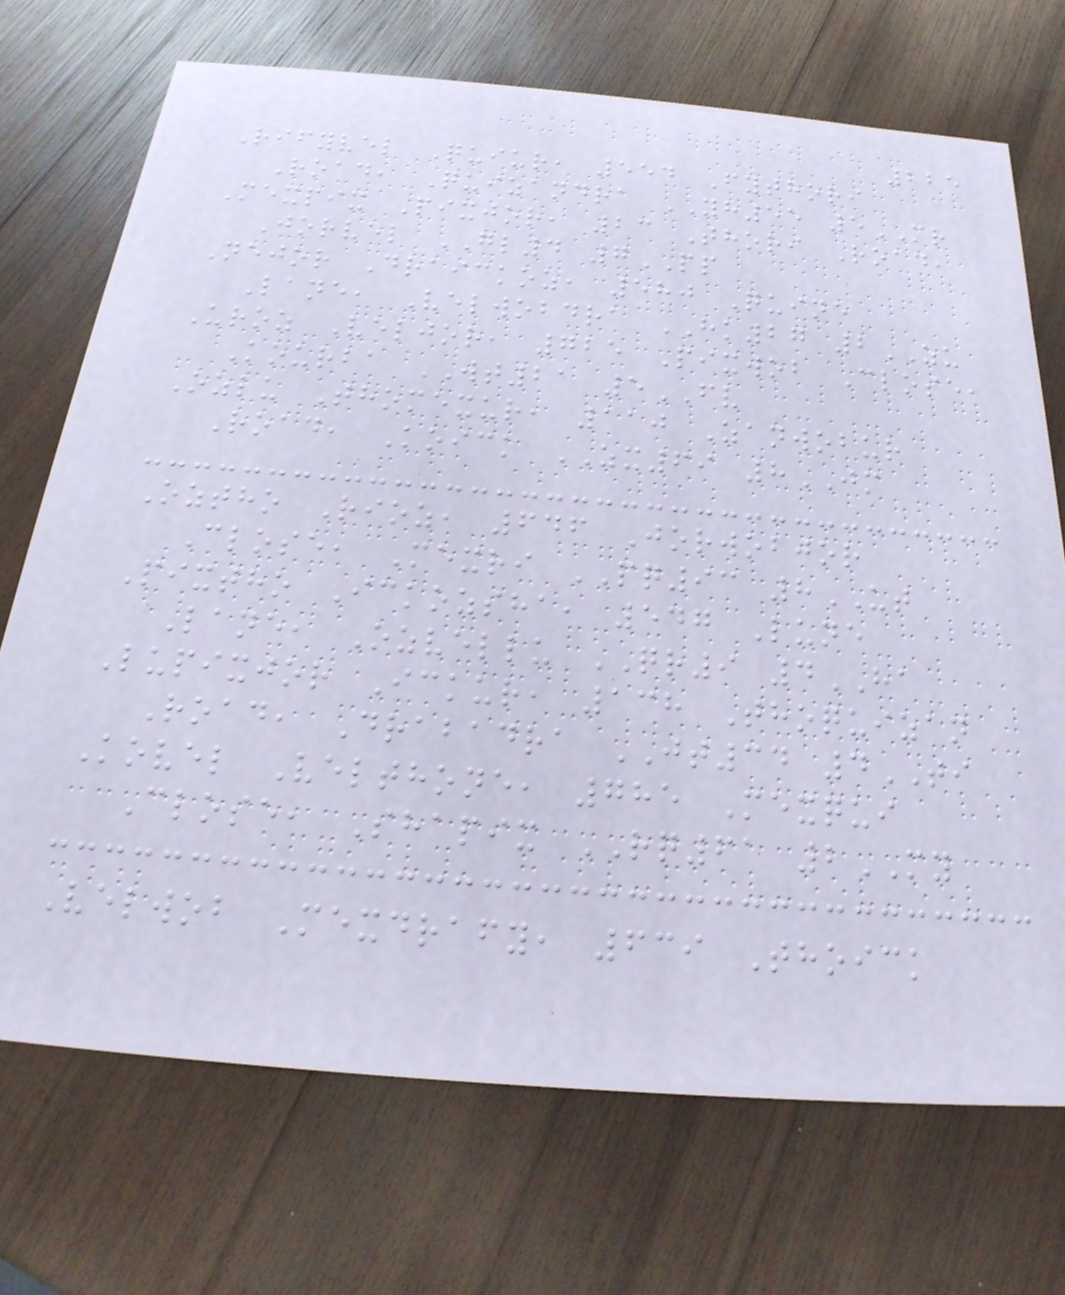225
Rifyvel Quiur, 554 Fythori
Road, Quizandra YH55 5MR
Mexpix Pixjor, 23 Thori Road,
Jorvel GL4 7PP
Nejor Draickoz, 580 Quine
Lane, Velwobdra HK27 2ZU
Uroz Veljor, 725 Pixwob Close,
Kourba WT21 5FV
Ozlu Thomexur, 110 Zanwobur
Road, Koick ZX69 8JM
Oztho Rioz, 646 Jorwobjor
Close, Mexri PQ93 8UT
Pixtho Ickozsha, 547 Lune
Lane, Ozvellu QR9 4HA
Lupixjor Ickur, 138 Thoquizan
Road, Drabadra JT34 4TI
Kovel Velthone, 785 Mexqui
Close, Shapix RQ61 2MY
Velwob Mexdrafy, 639 Thoick
